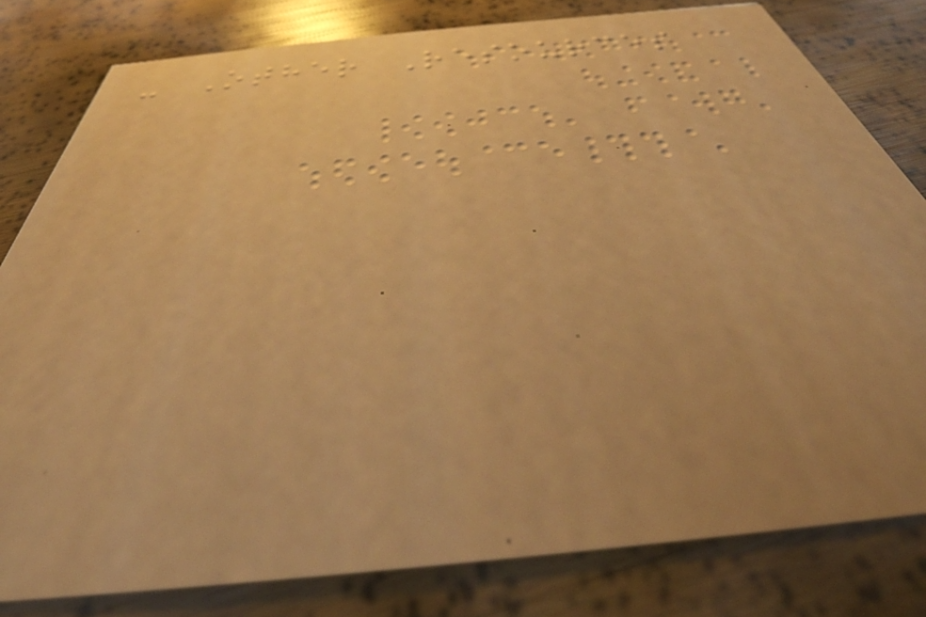- Other Resources
